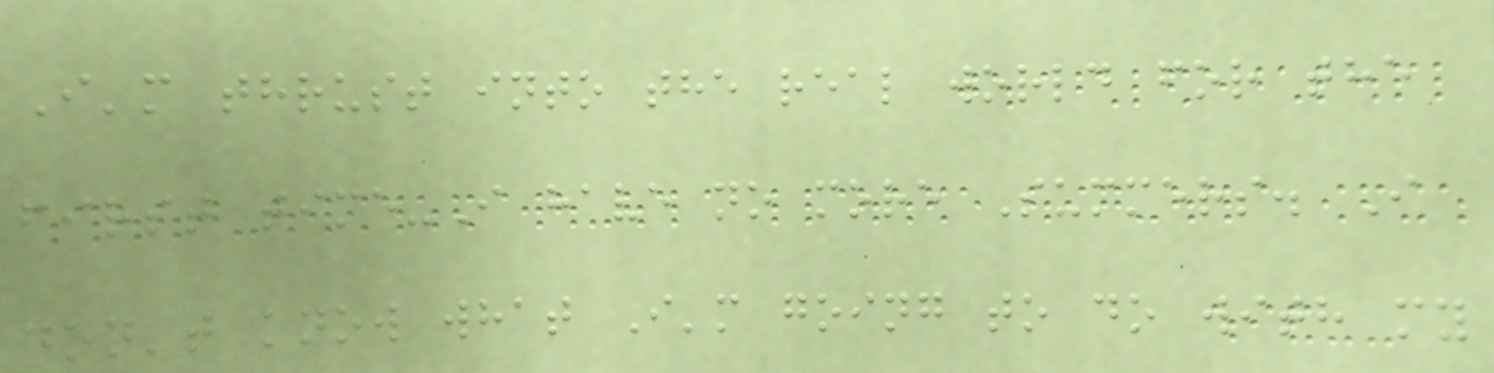I'm thrust into the real world for the
first time-I have no more Summers. I
don't know what I'm going to do with my
